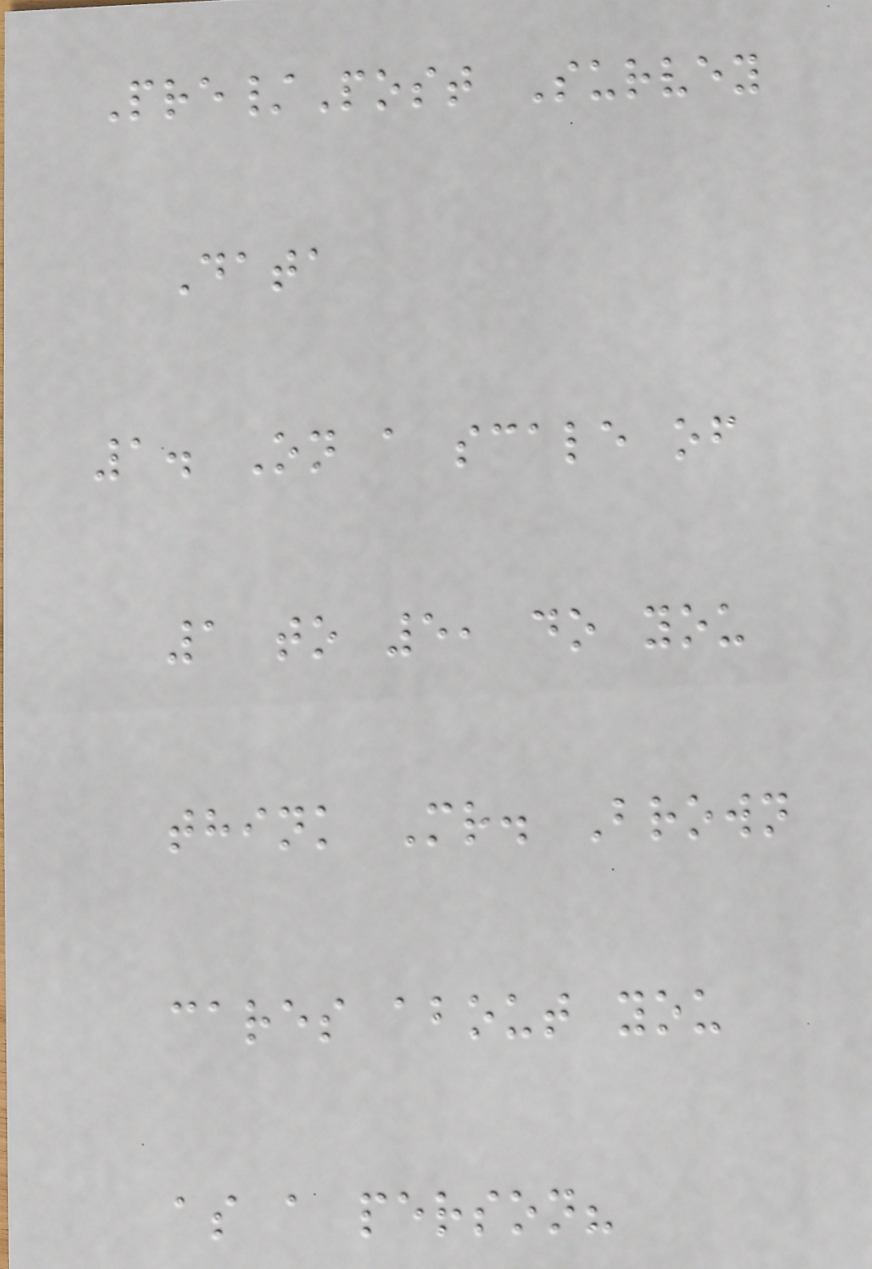Pre/Post Survey
Data
1. On a scale of
1 to 5, do you
think Mr. Brown
cares about you
as a person?
